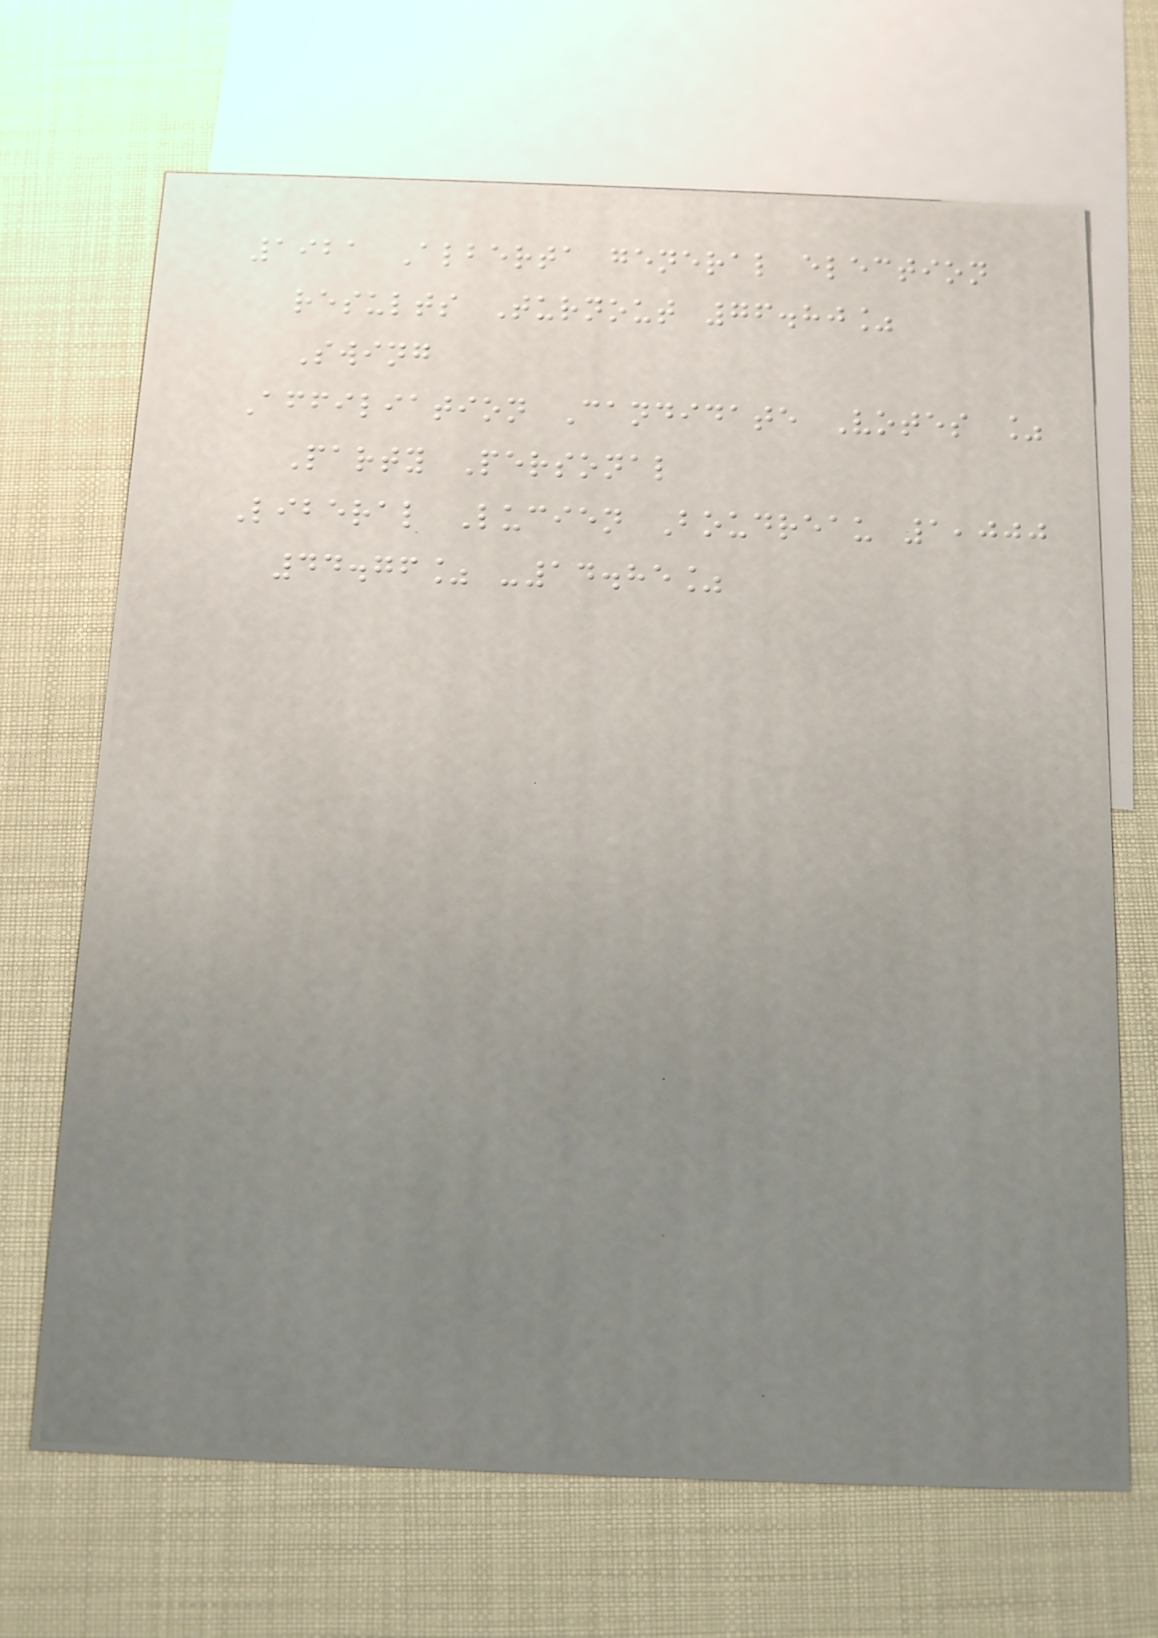1921 Alberta general election
results Turnout 76.80%
Swing
Affiliation Candidate Votes %
Party Personal
Liberal Lucien Boudreau 1,000
44.76% -14.85%
